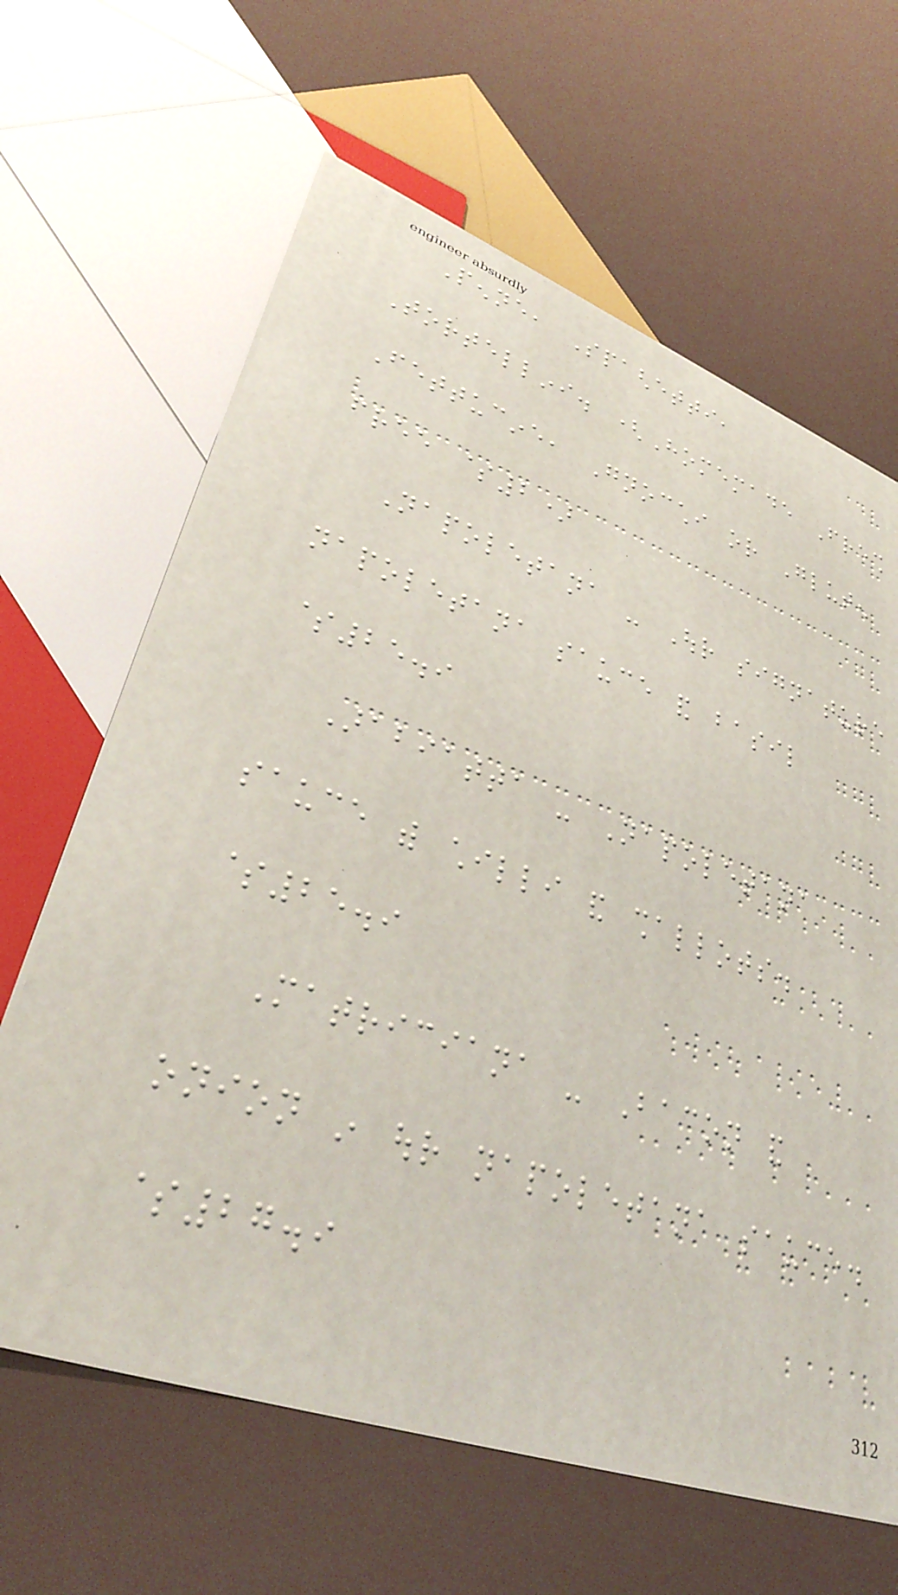Penne, Spaghetti,
Tortellini. (Homemade Fresh
Fettucine, Gnocchi or Gluten
free $2)
Napoletana - Our signature
napoletana sauce and basil
$25.9
Arabiatta - Napoletana
sauce with chilli and shallots.
$25.9
Matriciana - Bacon and
onion in our napoletana sauce.
$27.9
